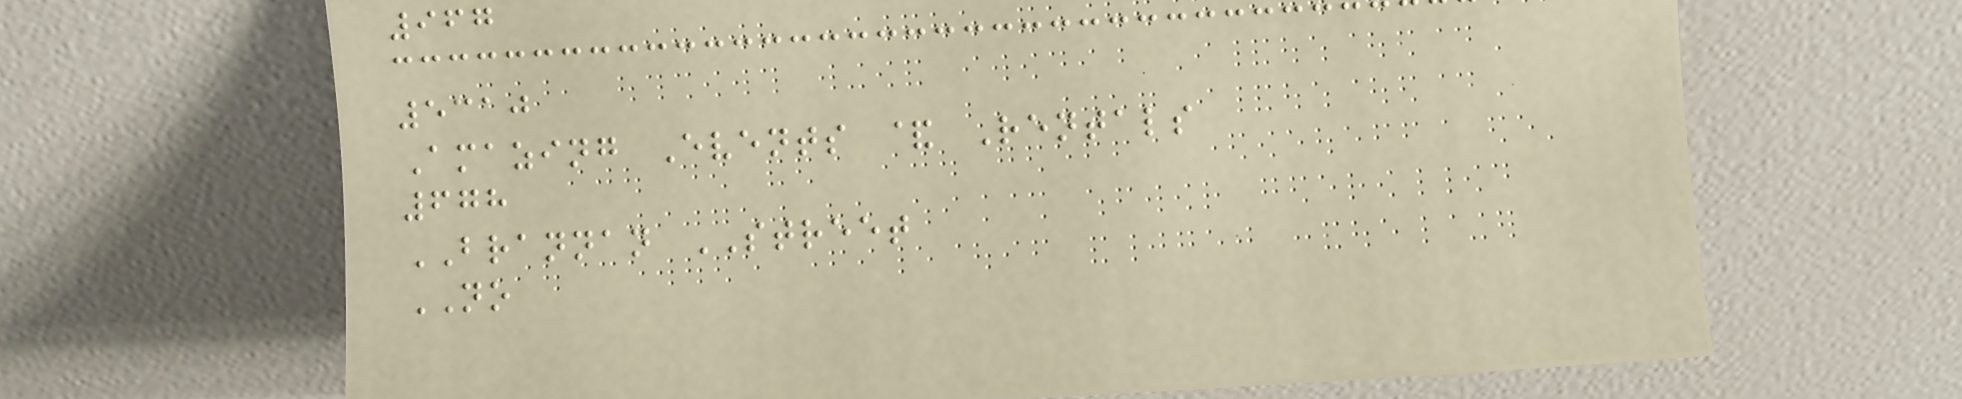967
5310
Amazing Events & Rentals
678
BRANNAN STREET
NO
